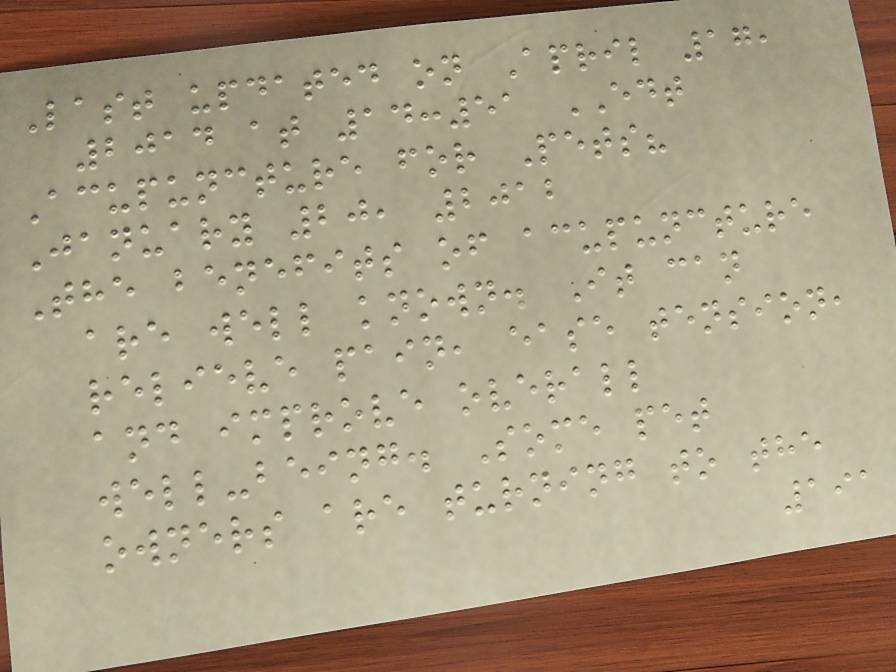Last updated on April 17,
2014 at 14:51 EDT
Acupuncture for Pets?
January 20, 2012
The benefits of acupuncture
are well known. It can
relieve pain, ease tension,
and improve overall
well-being. Some pet
owners are turning to the
191
